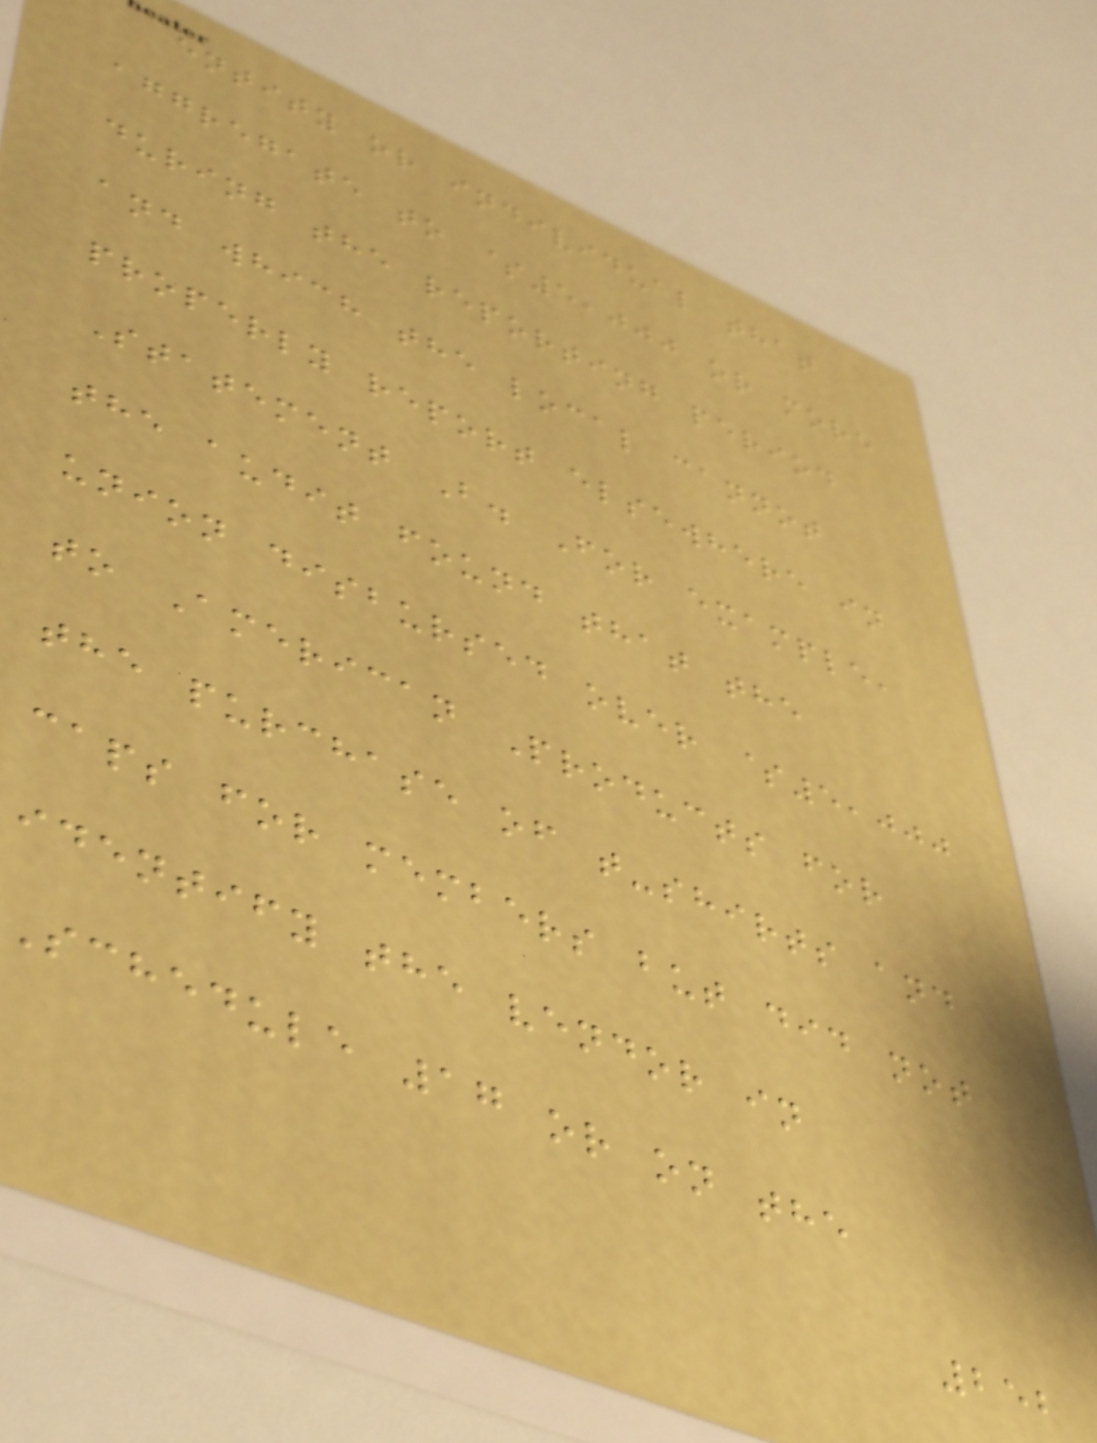entity or individual that
aggregate to $5,000 or more
during the reporting period
and which the local cannot
properly report elsewhere in
Statement B. For example,
the audit found that the
union disbursed over $5,000
to American Products for
the purchase of t-shirts and
caps for members but did not
identify the vendor in
Schedule 17 or on the
252
